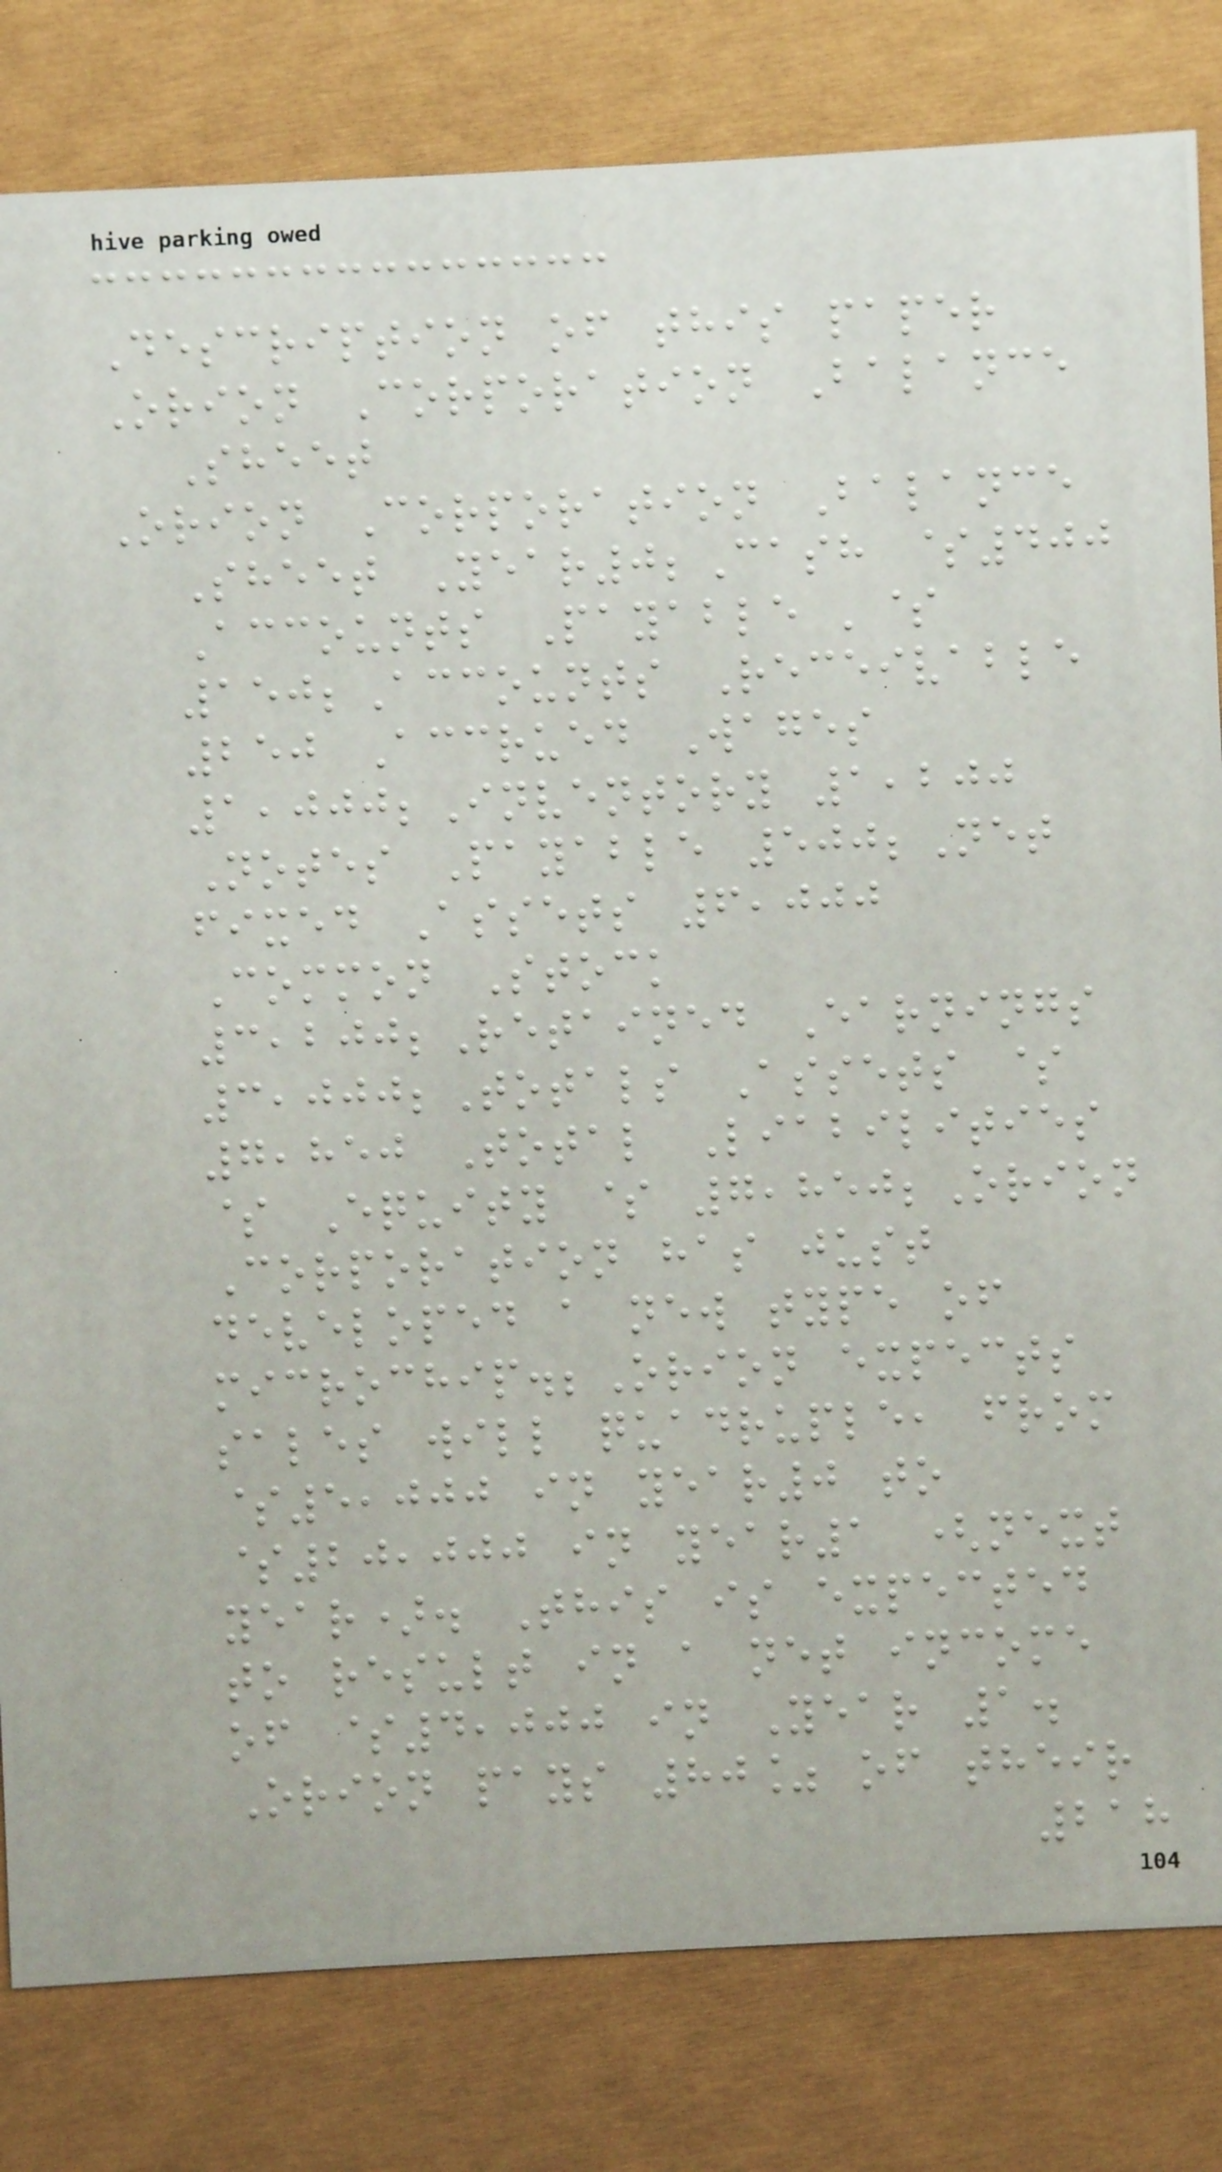Description of this paper
Orion Corporation Balance
Sheet
Orion Corporation Balance
Sheet Year0;Cash $400
Accounts Payable '$
150;Accounts Receivable
250 Accrued Wages
1,000;Inventory 1,200
Notes Payable 500;Net
fixed Assets 6,000
Common Stock
3,200;Retained Earnings
3,000;Totals Assets $
7,850 Total Liabilities
$ Equity $ 7,850;Orion
Corporation has just
developed a new type of
microchip.;Orion expects
sales will quadruple, from
$5,000 in year0 to
$20,000 in year1 (next
year). This is expected
to result in a net income
of $4,000 in Year 1.
Orion pays 80% of their
218
